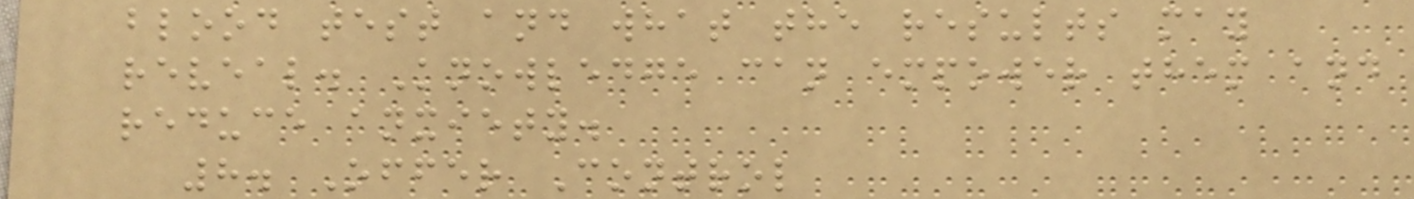blood test and what the results may
reveal. Knowledge can empower them and
reduce anxiety.
8. Offer Control
